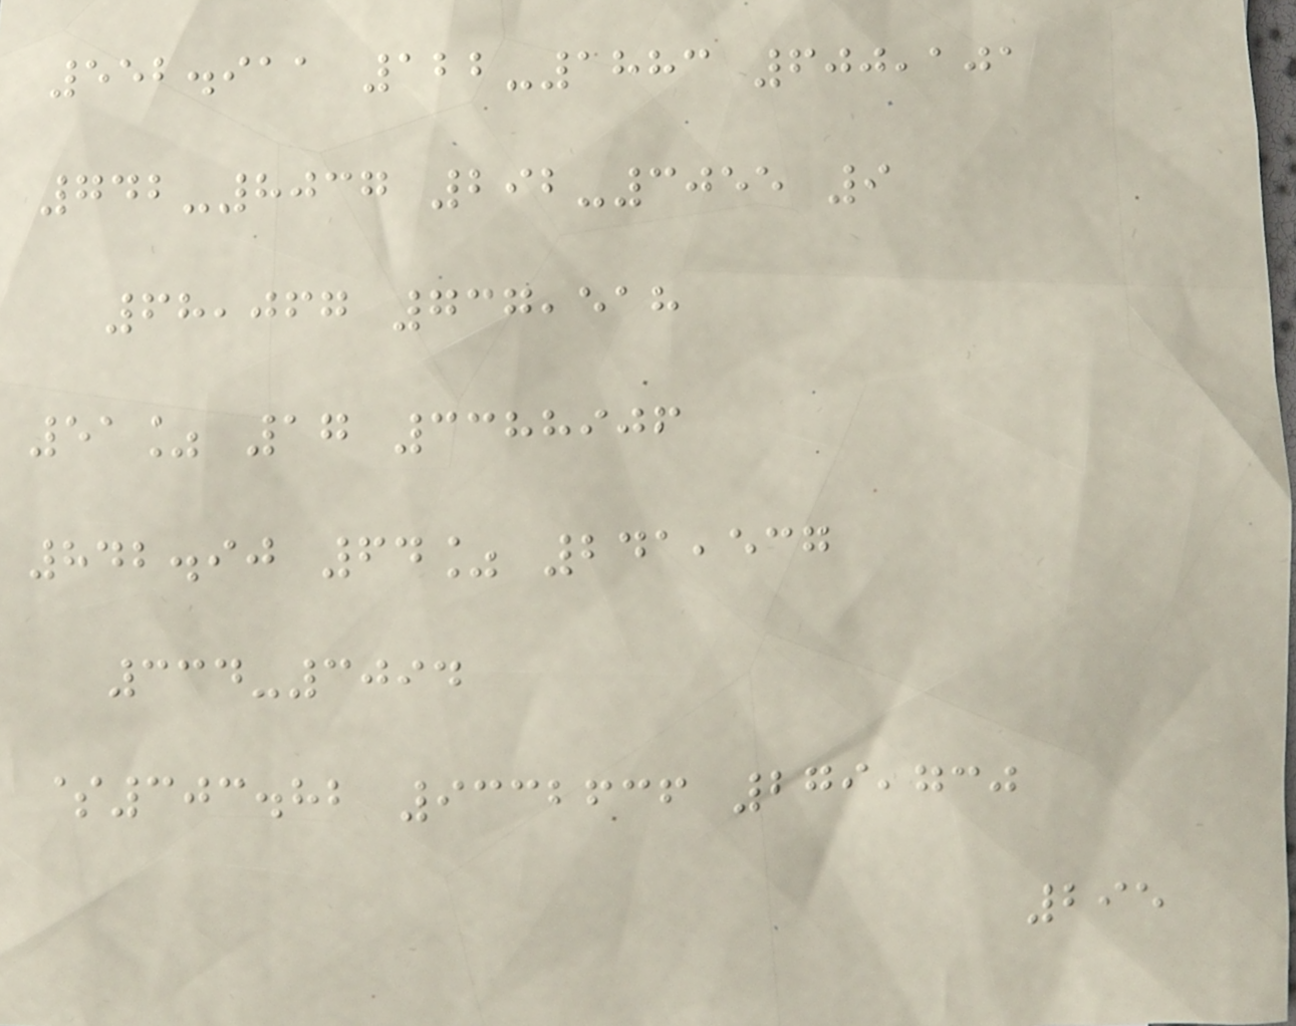552.911 122-1883 600,101
742-8037 292-3055 9
68,067 737,518
51% 17 3388906
842.90 64% 241,537
334-3094
$303.82 9332636 279,730
295
